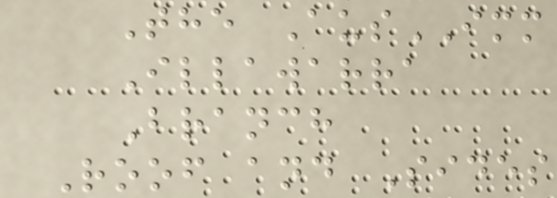The AusIMM
Illawarra
Branch
Roof and Sides
